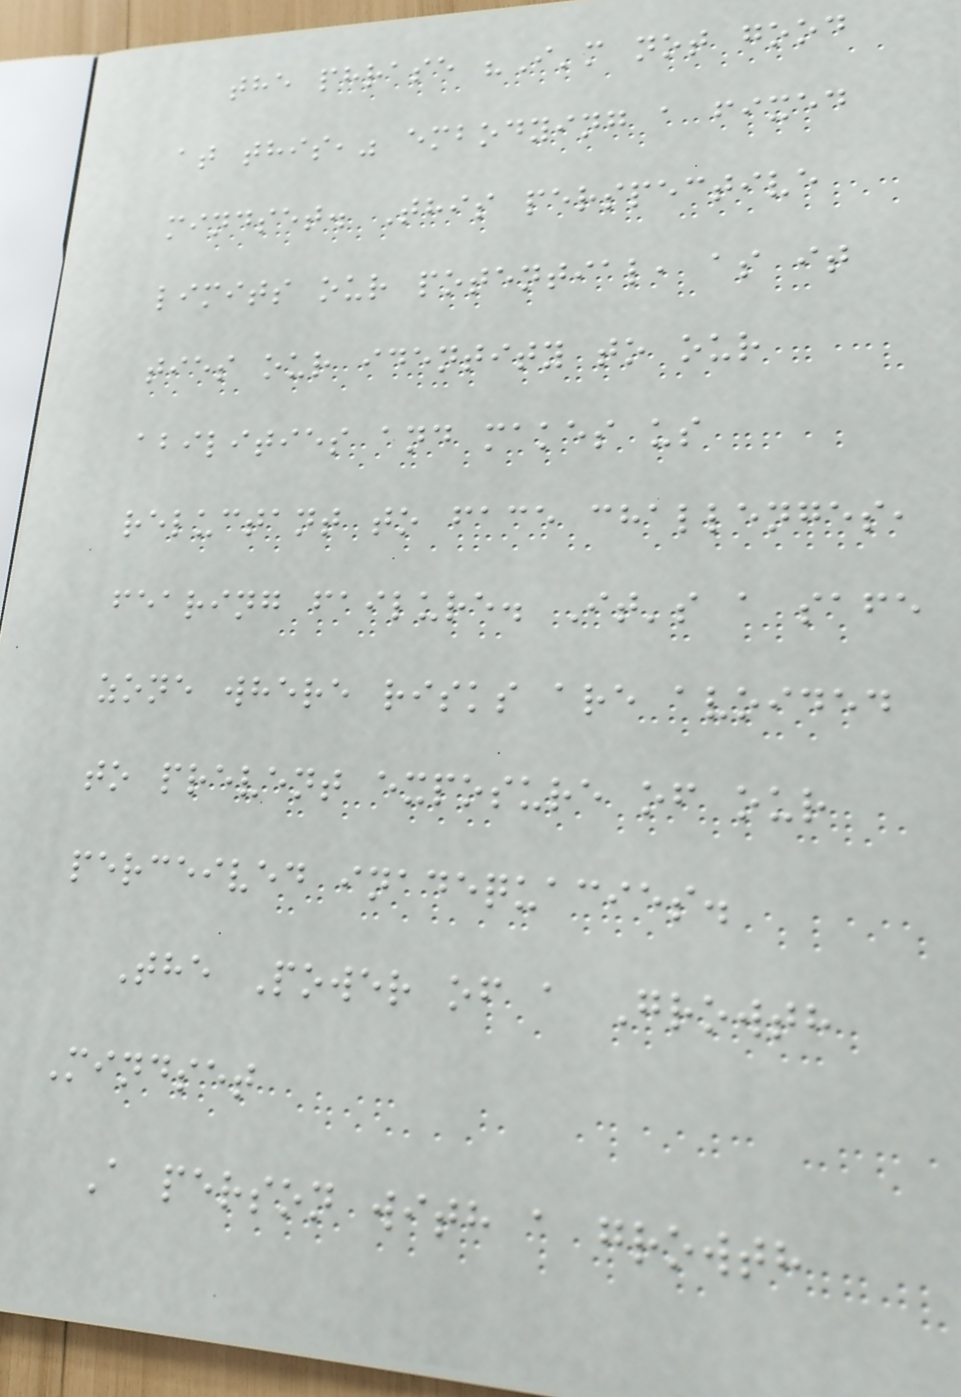the phrase "I'm not good
at this," embodying a fixed
mindset. This perspective
limits our potential, as it
ties our identity to our
abilities and makes us
reluctant to face challenges,
fearing failure. It's a safe
zone where risks are avoided
to prevent exposure of our
perceived inadequacies.
The Power of a Growth
Mindset
A person with a growth
